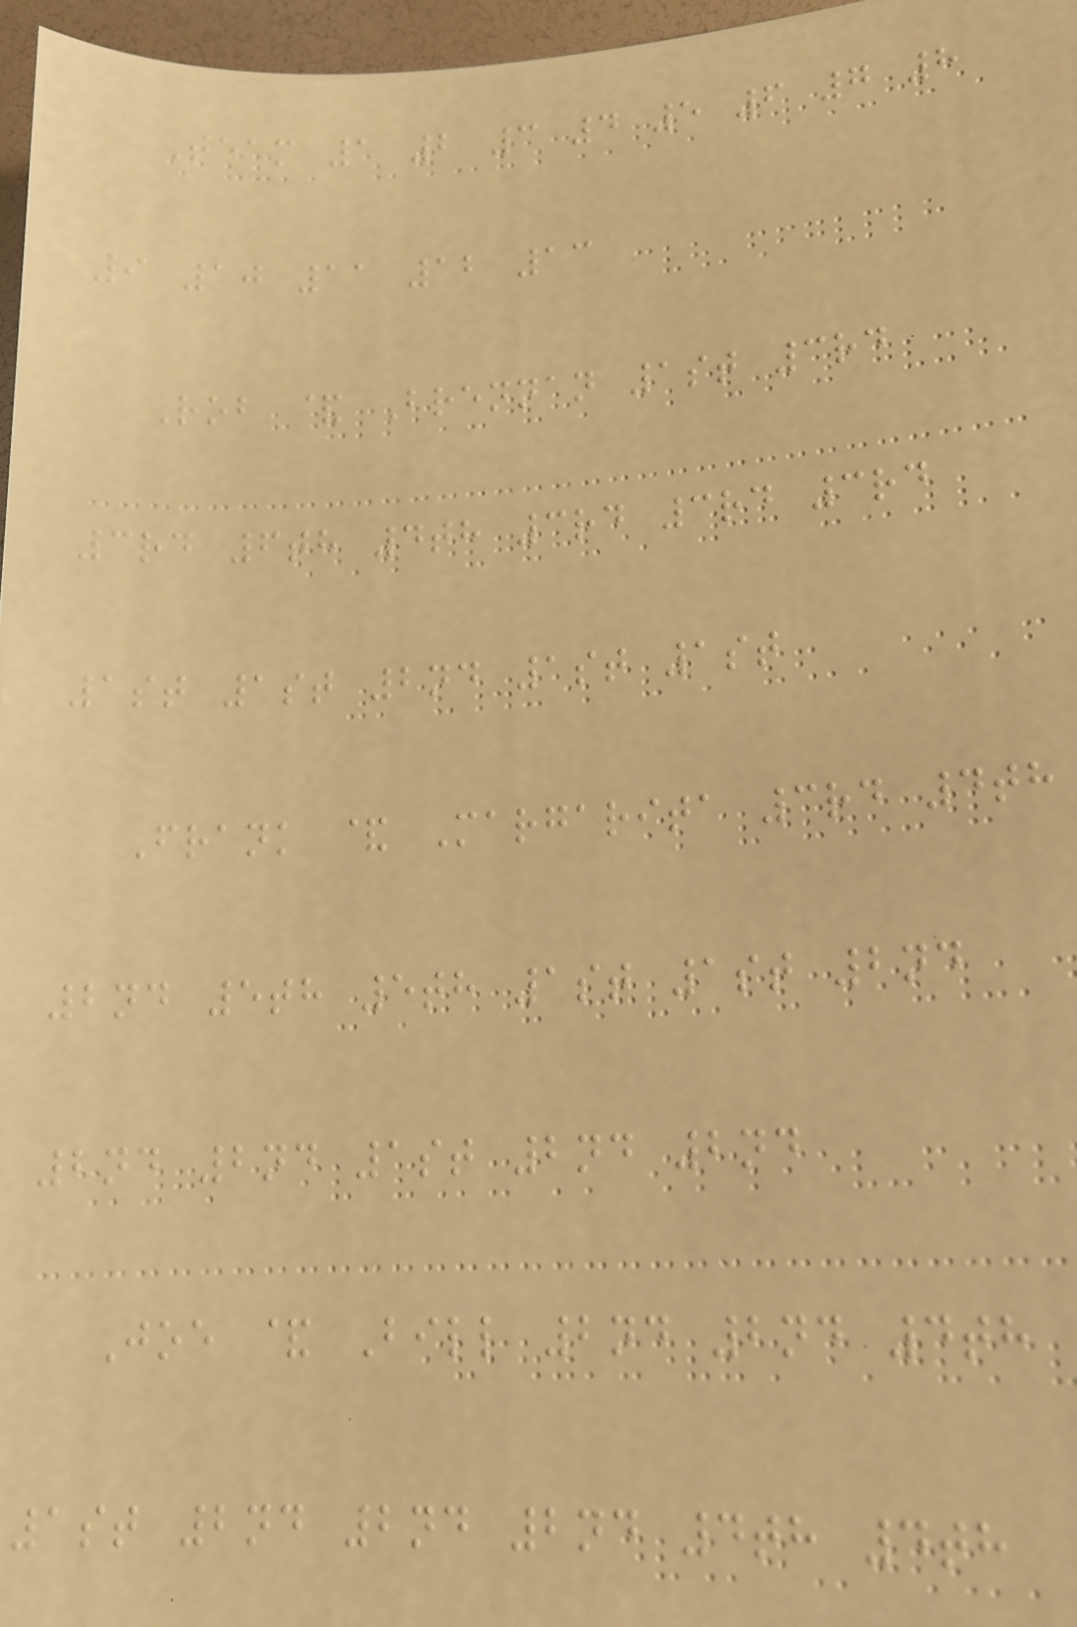Team 1 2 3 4 5 6 7 8
9 10 11 12 13
Rob & Brennan 1st 3rd
3rd 6th 4th 3rd 3rd 3rd
1st 1st 2nd 1st 1st
Frank & Margarita 3rd 4th
2nd 5th 5th 1st 1st 2nd
2nd 2nd 1st 2nd 2nd
Joe & Bill 2nd 2nd 4th
1st 2nd 2nd 2nd 4th 4th
